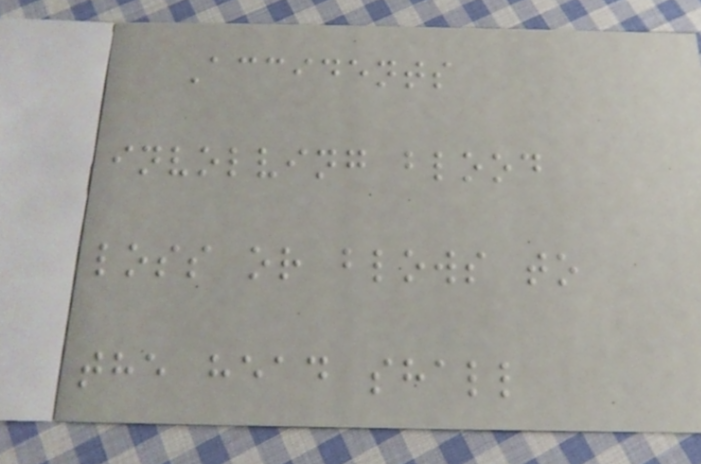Accidents
involving blood
loss or blows to
the head shall
